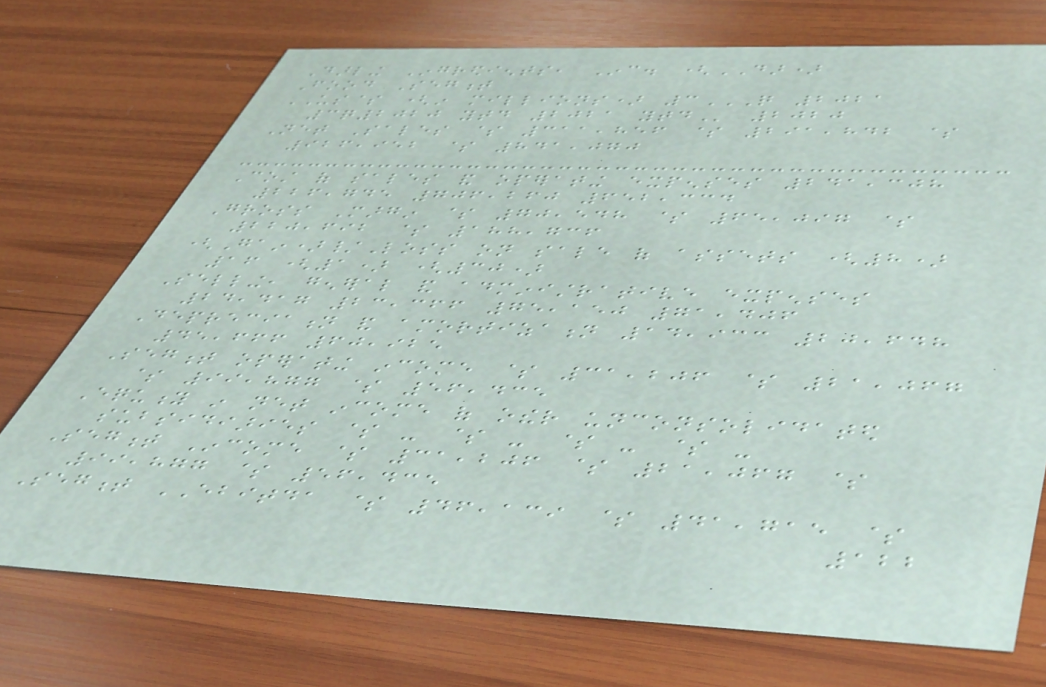Darling Ingredients, Inc. (DAR)
Food Segment
US$ (in millions) 3Q 2021
3Q2020 YTD 2021 YTD 2020
Net Sales $ 311,856 $ 291,842 $
926,952 $ 841,070
Cost of sales and operating expenses 241,308
226,745 706,260 652,334
Gross Margin $ 70,548 $ 65,097 $
220,692 $ 188,736
(Gain)/Loss on sale of assets (8)
16 (1) (30)
Selling, general and administrative expenses
24,417 23,366 75,150 71,406
Depreciation and amortization 14,933 20,648
45,666 60,925
Segment operating income $ 31,206 $ 21,067
$ 99,877 $ 56,435
Equity in net income of other unconsolidated
subsidiaries $ - $ - $ - $ -
Segment Income $ 31,206 $ 21,067 $
99,877 $ 56,435
Segment EBITDA $ 46,139 $ 41,715 $
122
